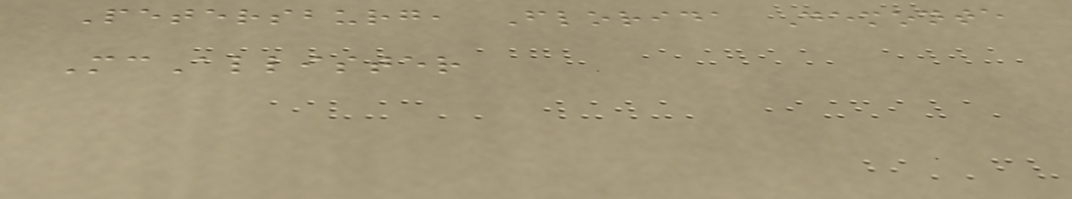Petersburg, Florida Demonte
McAllister
